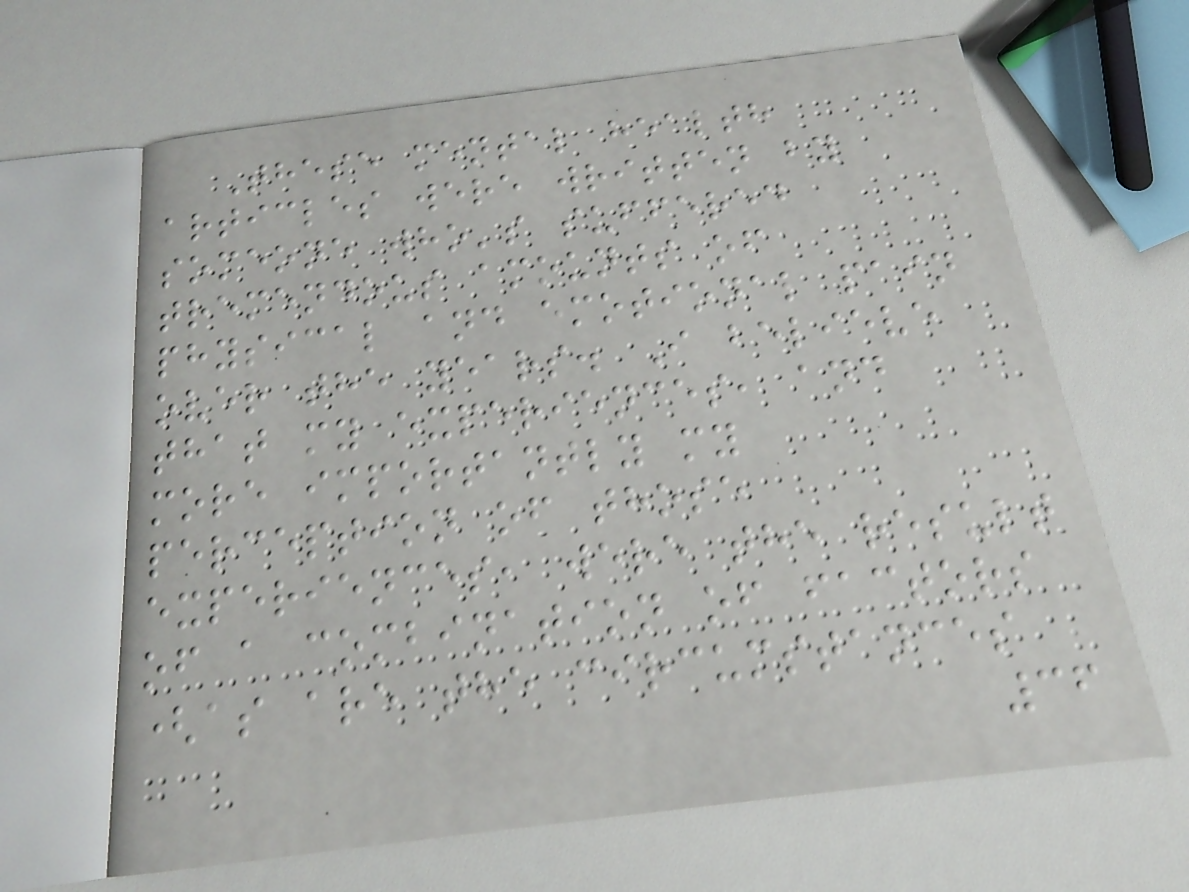These mental health
articles were written by
someone who's suffered
tremendous amounts of
physical and emotional pain
over the years. I believe
that my experiences, and
more importantly my
perception of those
experiences, were the result
of a combination of factors
(as are the circumstances
36
